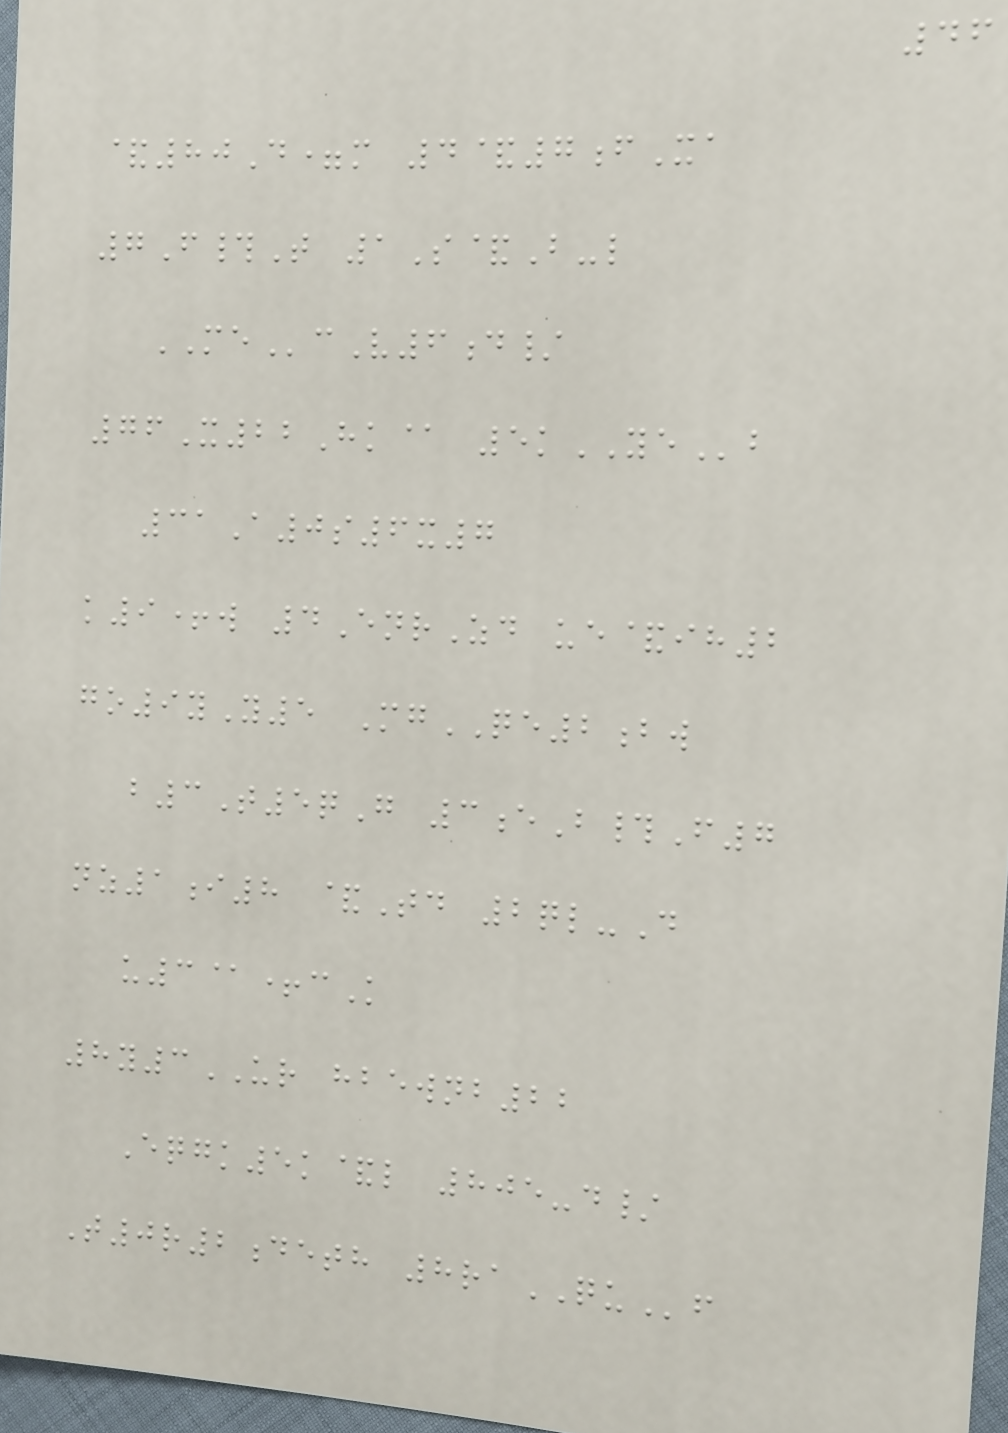46
&80D=m 4&7fXa
7F#T 1S&B-l
MEcV6d/
76X22Hk@ 5kYEb
31A0s6x7
k9+w 4EnrZd ue&ih2
go9yY5 MgQE2bw
b3T5qG 3eB#F7
nz1i8 &Td 2ql-D
u3@+cK
8y3UR hbewnb22
Eqgk5k&l 805-d/
T0r2deth 8raQUf
